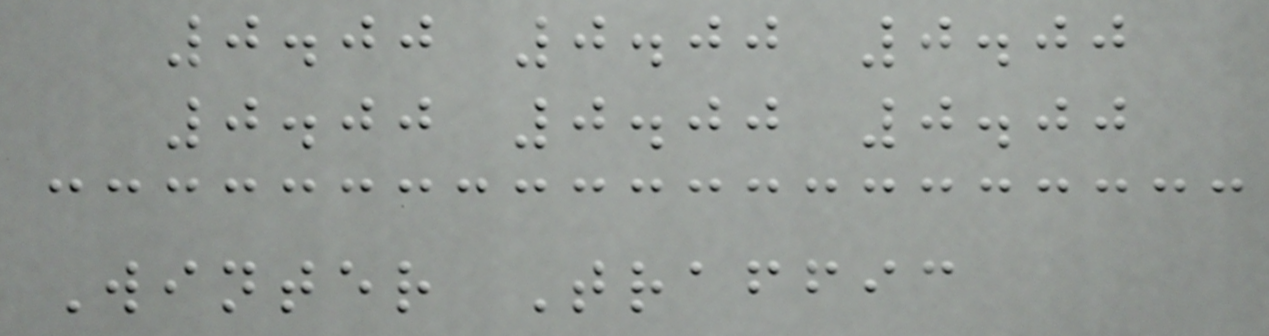0.00 0.00 0.00
0.00 0.00 0.00
Winter Traffic
